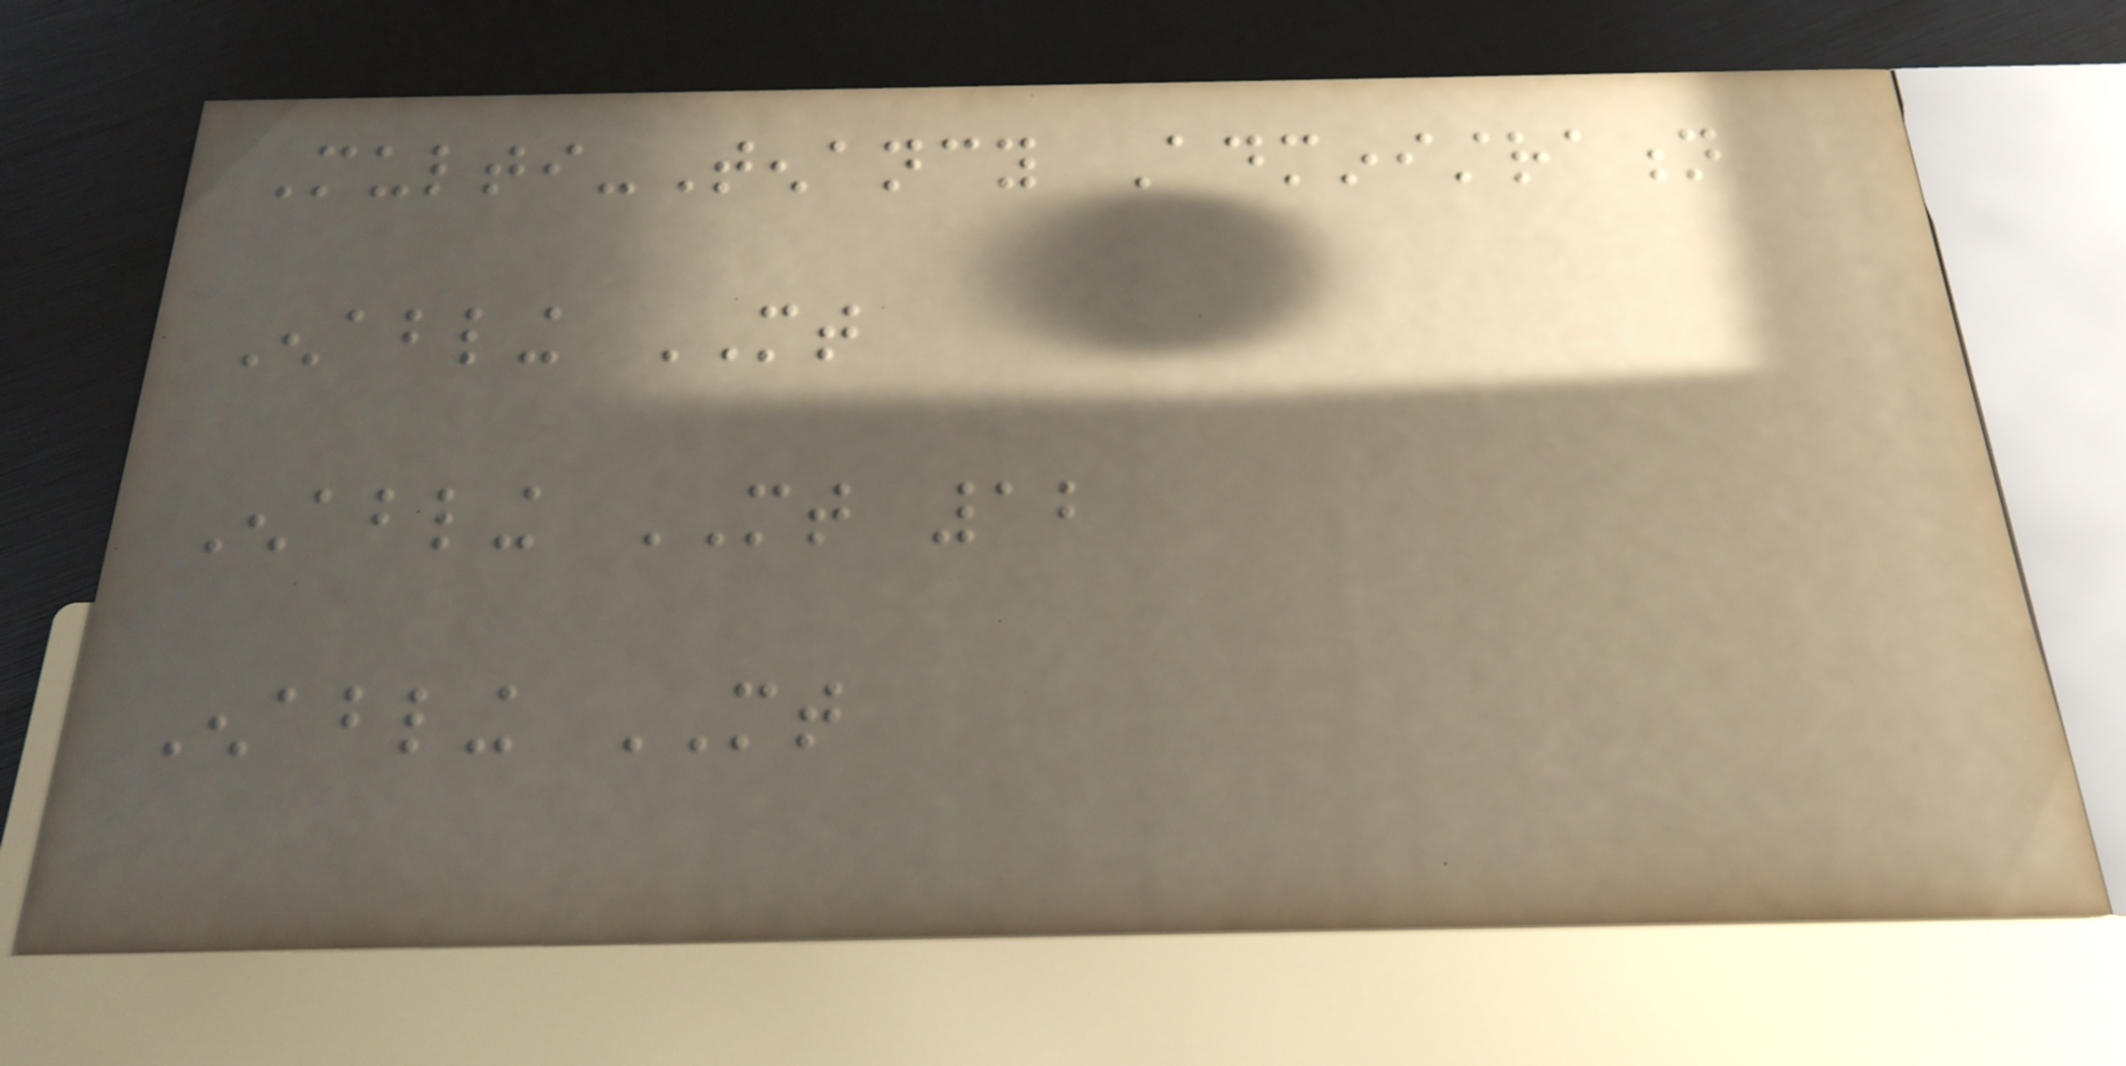Multi-Tenancy Administration
Enabling MT
Enabling MT 12
Enabling MT
